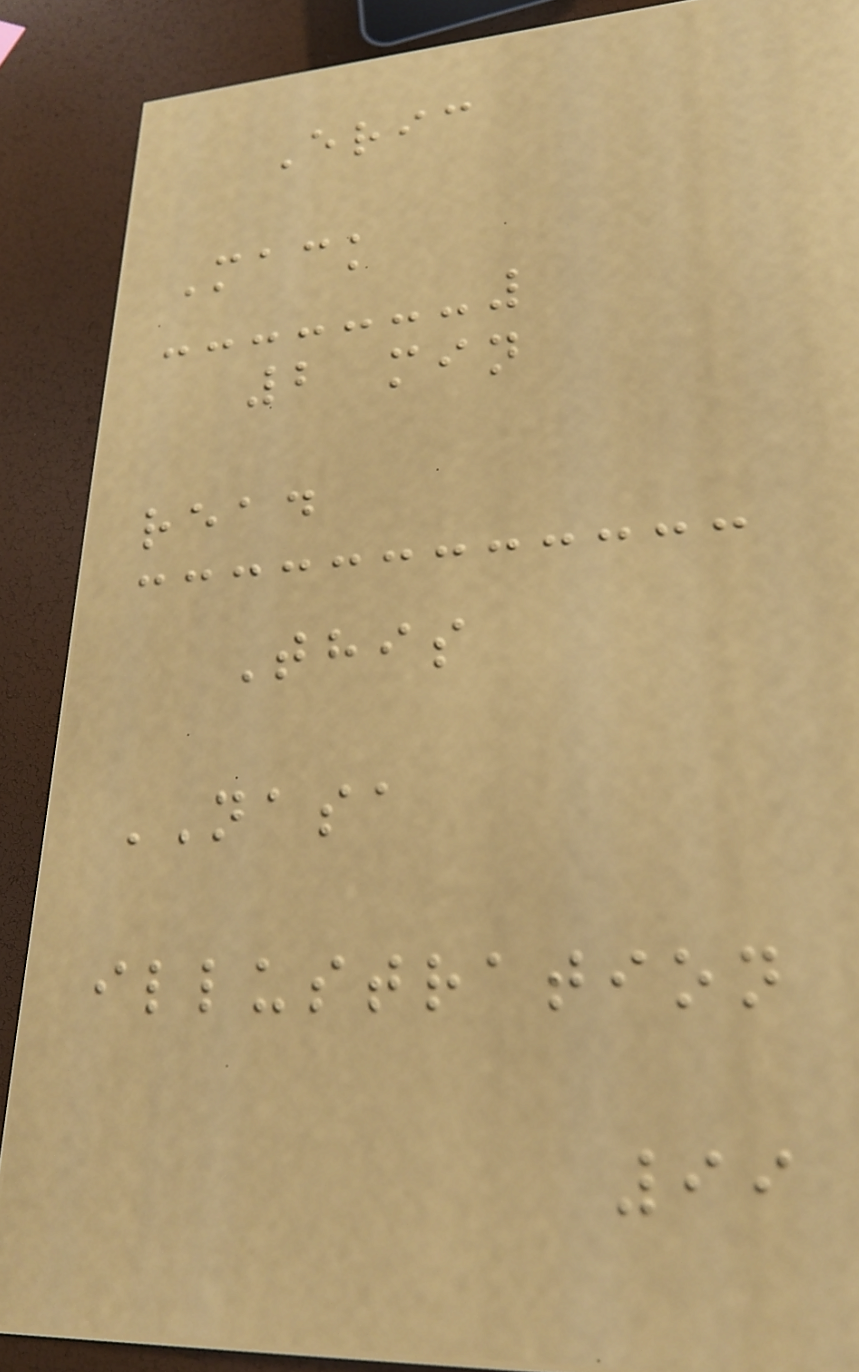Eric
Mack
2 min
read
This
NASA
illustration
99
